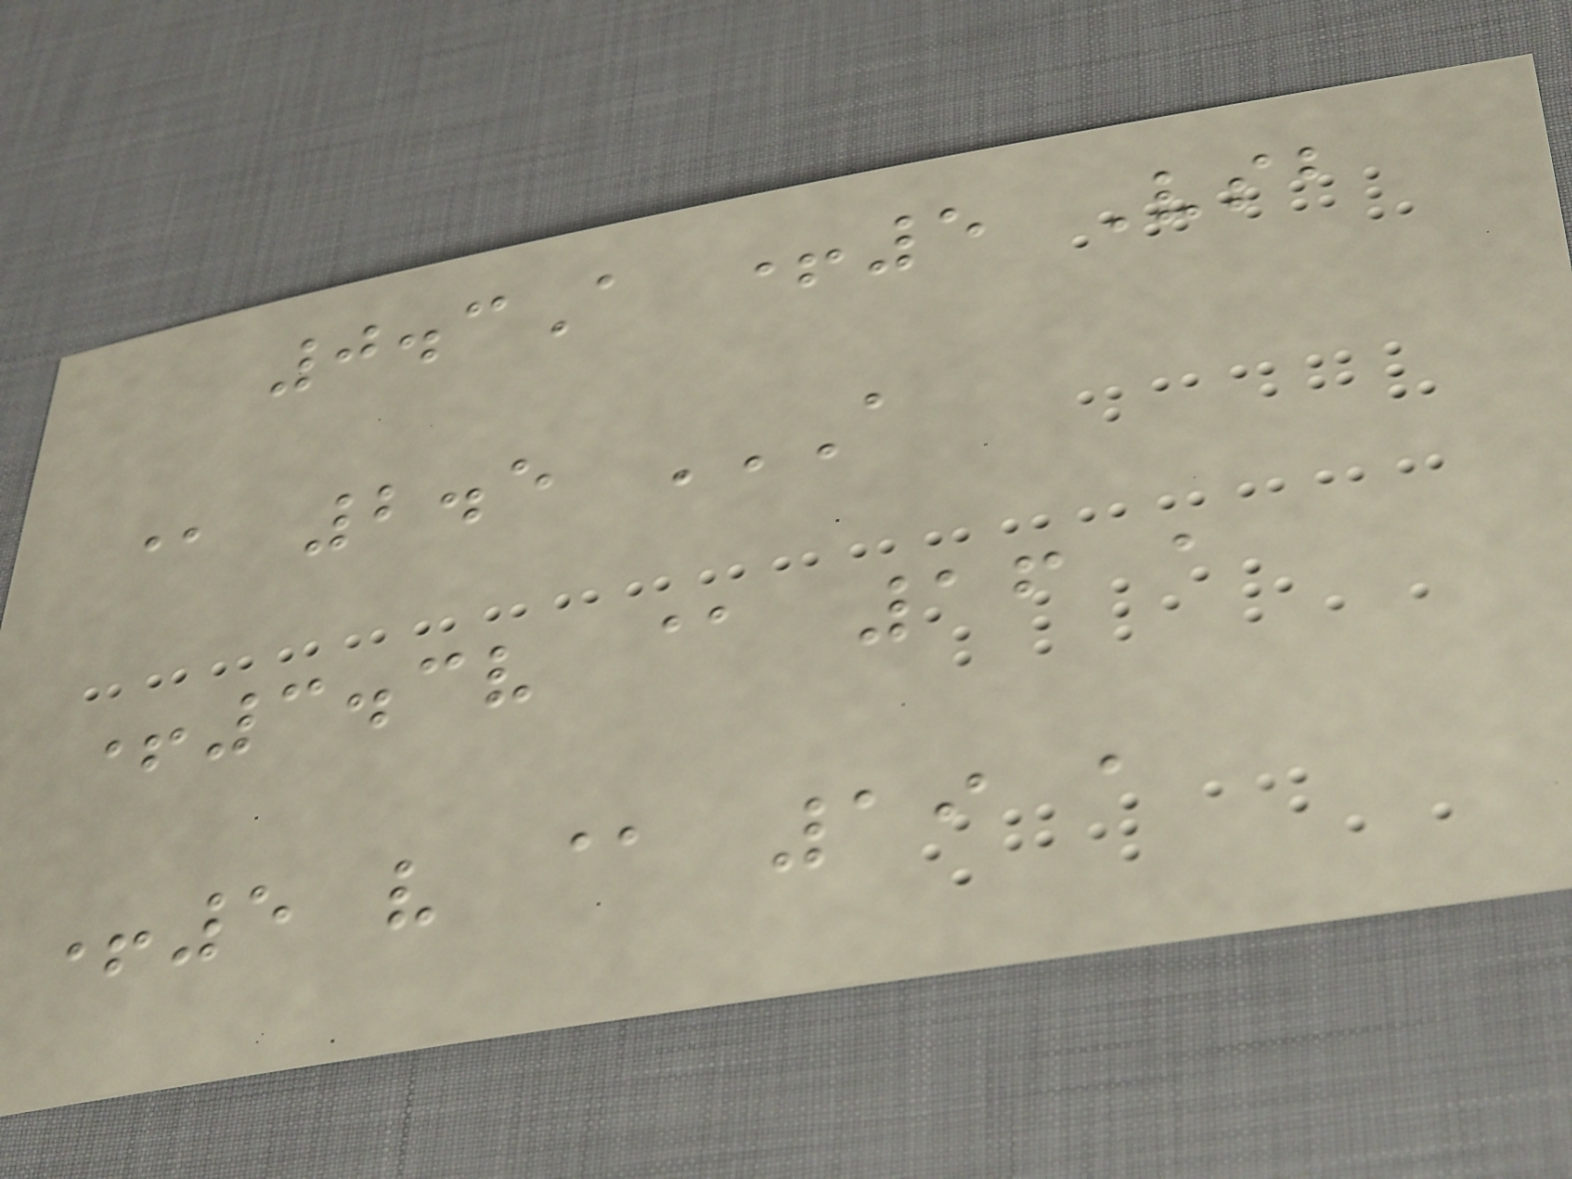0.3A +5 Vsb
@ 2.5 A
+3.3V @ 16 A
+5 V @ 19 A
